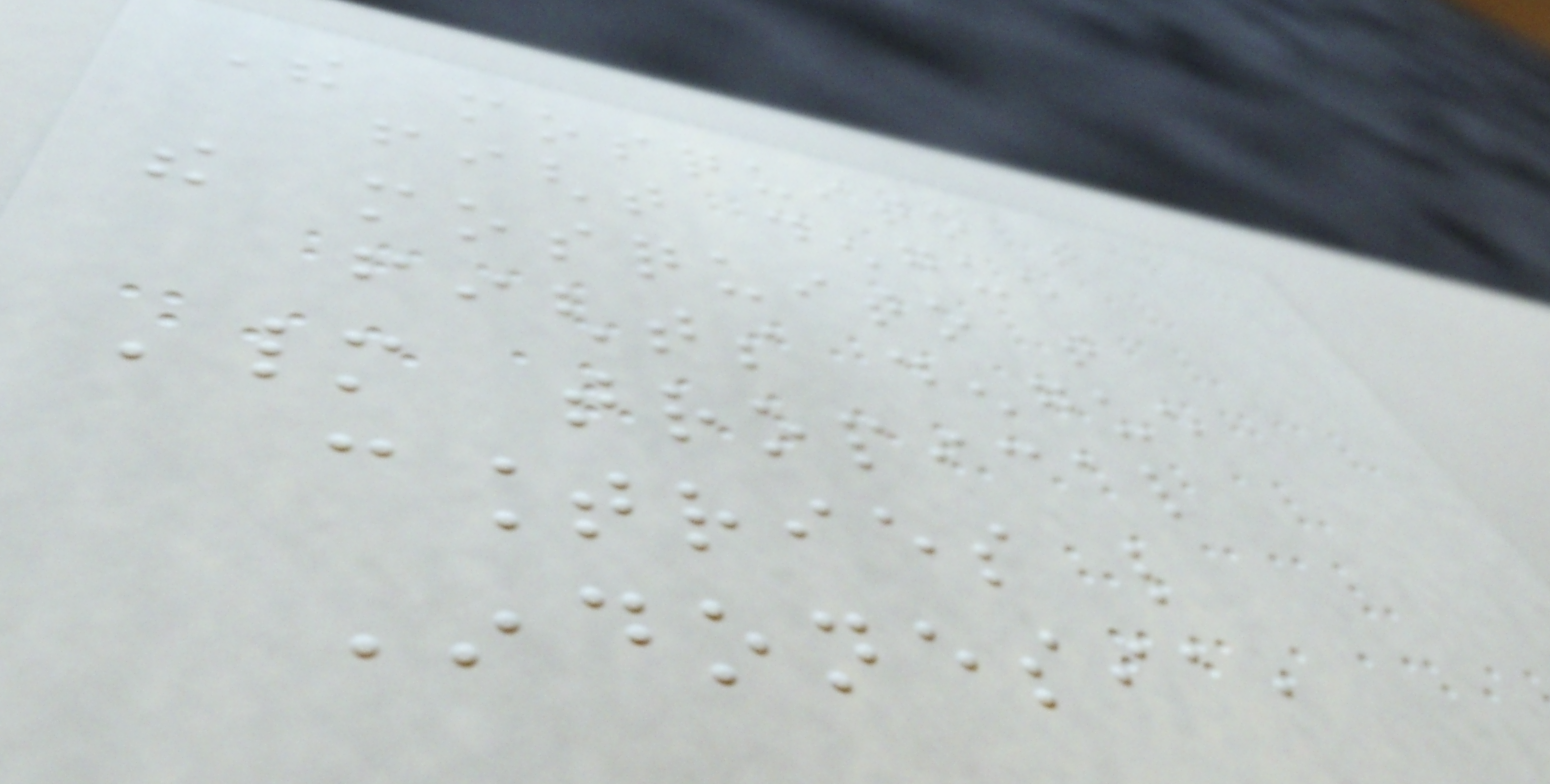The mosquito that
fight dengue
the mosquito that
fights dengue
Many tropical
countries like
Indonesia,
